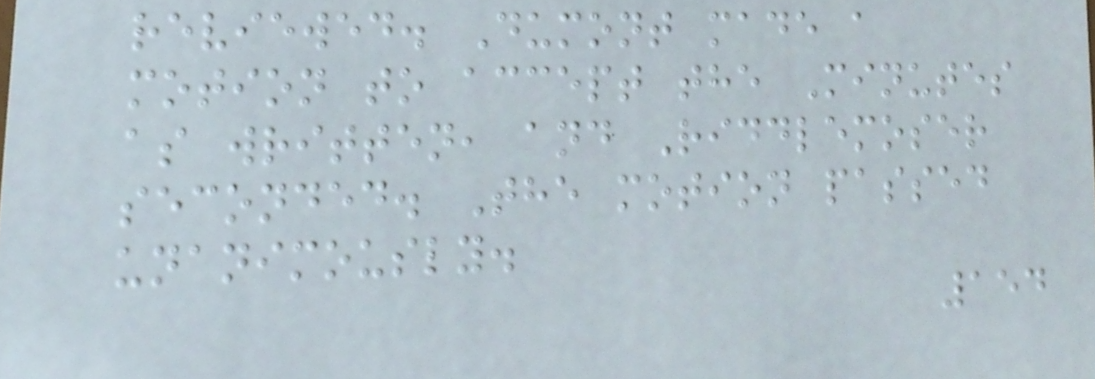reviewed. Dumont made a
motion to accept the Minutes
as written, and Riddlemoser
seconded. The motion passed
unanimously.
154
